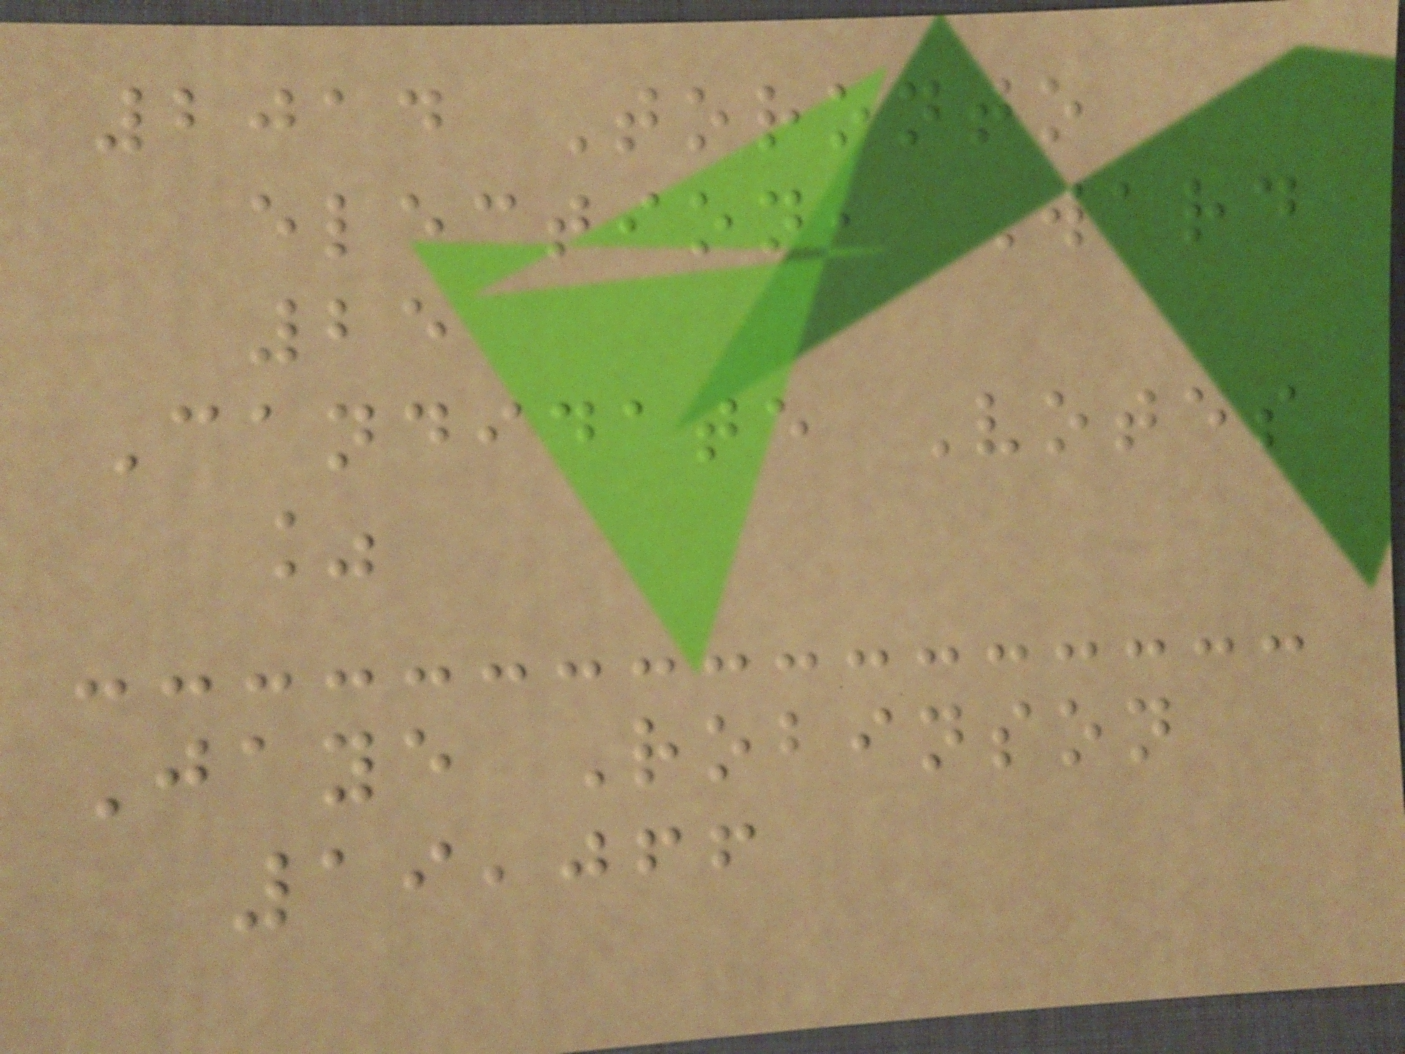2014 Toronto
election, Ward
25
Candidate Votes
%
Jaye Robinson
19,066
